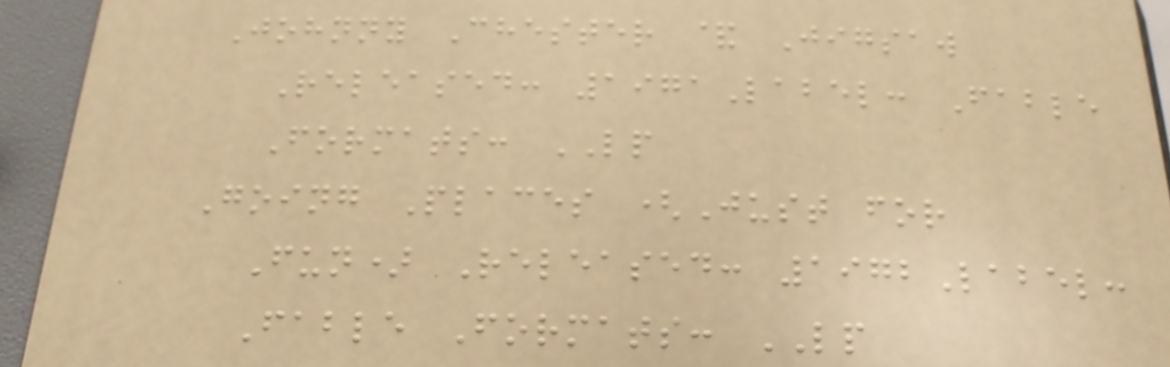Johnny Chester & Jigsaw
Released: 1971Label: Fable
Formats: LP
Going Places (Just for
Fun) Released: 1972Label:
Fable Formats: LP
